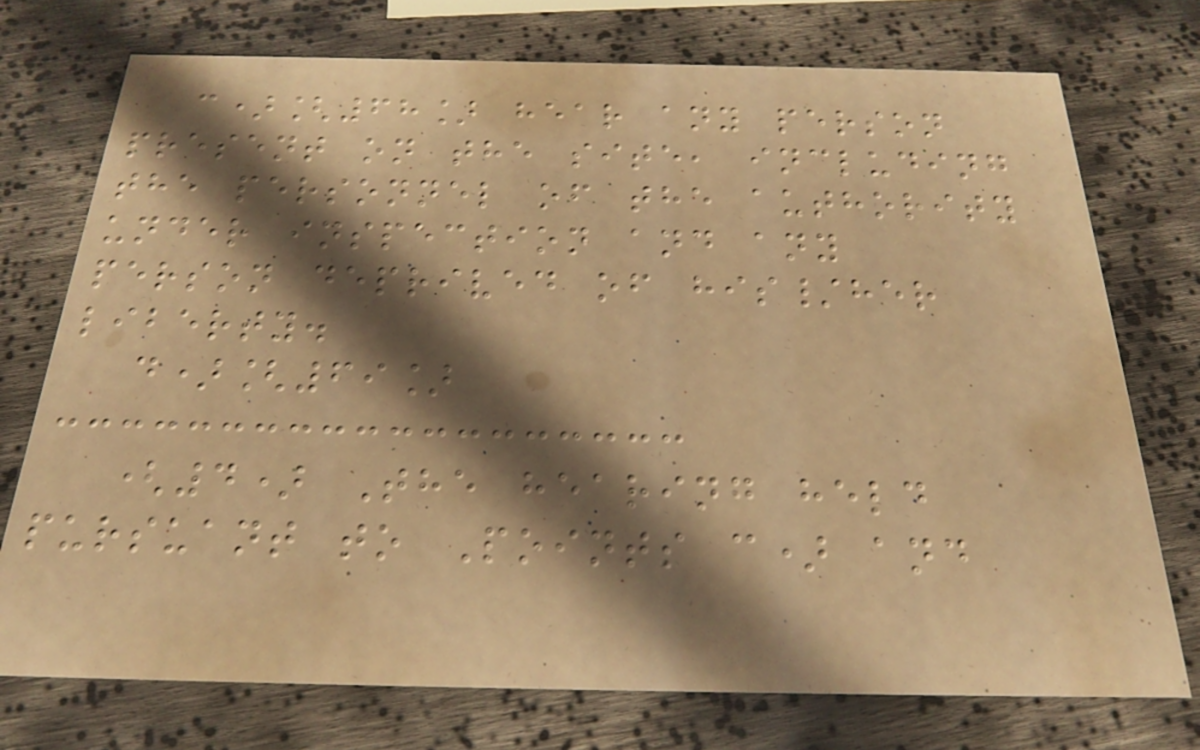c)[68] hear any person
present on the site, including
the personnel of the authority
under inspection and any
person deprived of his/her
liberty.
d)[69]
(4) The hearing held
pursuant to Points c) and
